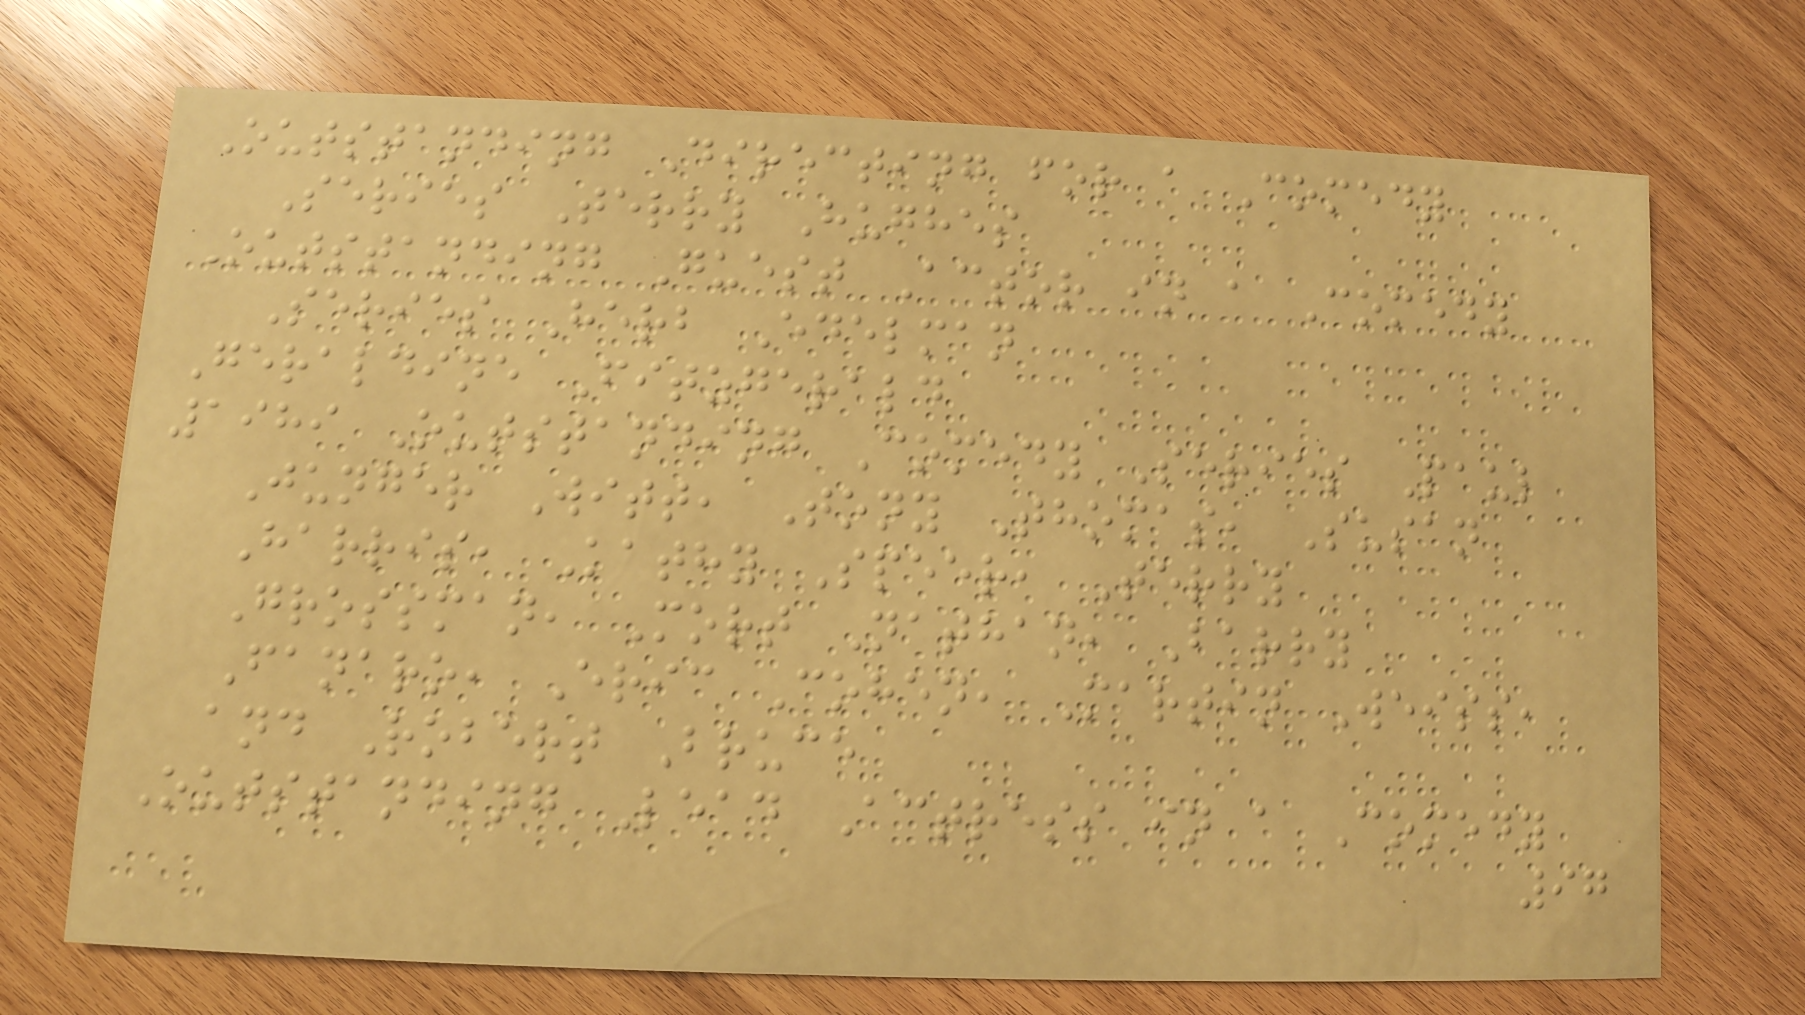Outstanding Directing for a Comedy
Series Terry Hughes
Outstanding Guest Actor in a Comedy
Series Herb Edelman
Geraldine Fitzgerald
1989 Outstanding Comedy Series Paul
Junger Witt, Tony Thomas, Susan
Harris, Kathy Speer, Terry
Grossman, Mort Nathan, Barry
Fanaro, Eric Cohen, Martin Weiss,
and Robert Bruce
Outstanding Lead Actress in a Comedy
97
